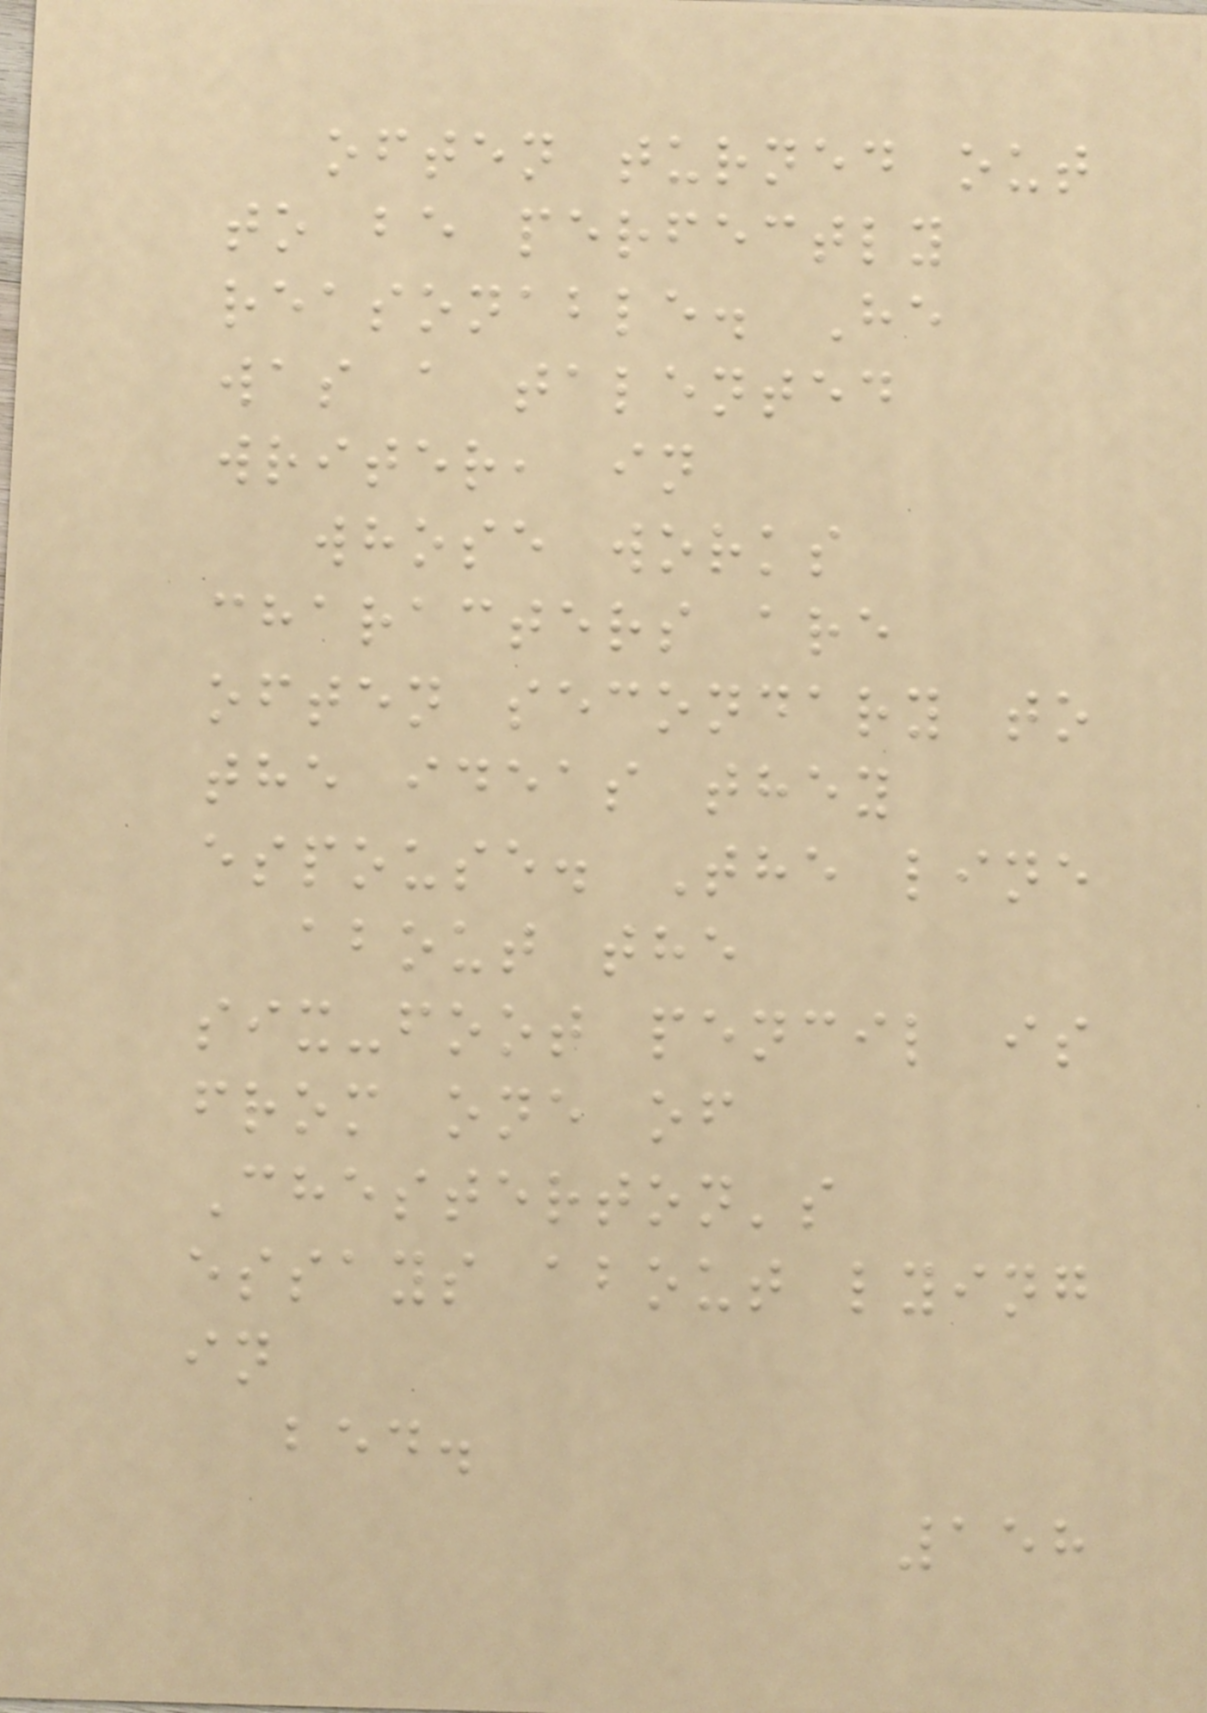often turned out
to be perfectly
reasonable. He
was a talented
writer, in
whose works
characters are
often secondary to
the ideas they
espouse. The line
about the
six-foot pencil is
from one of
Chesterton's
essays about lying
in
bed.
158
